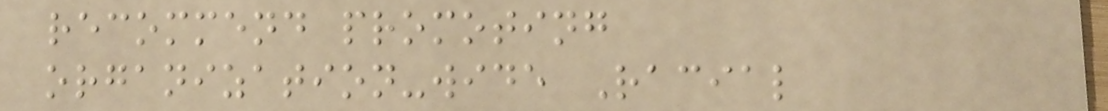recommend promoting
organization-wide Racial
